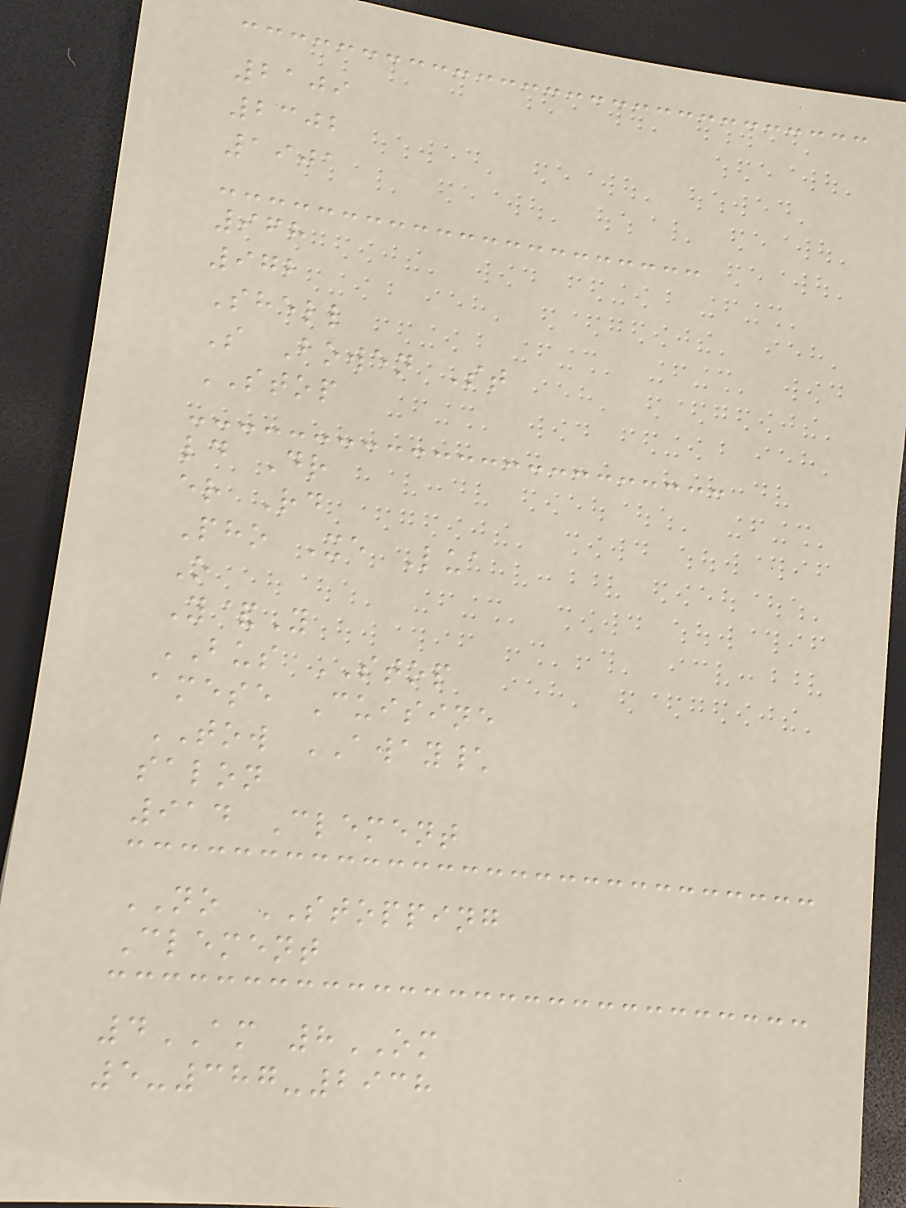2109
2302
1901
968
972
Shell
S Bowen St
STOP
ld Dr
er Rd
Pho Xe Lua
O
Y&Y
BUS STOP
amese Cuisine
TOW AWAY\
salon
914 Clement
NO STOPPING
Clement
4AM 8OM
5-387-2938
